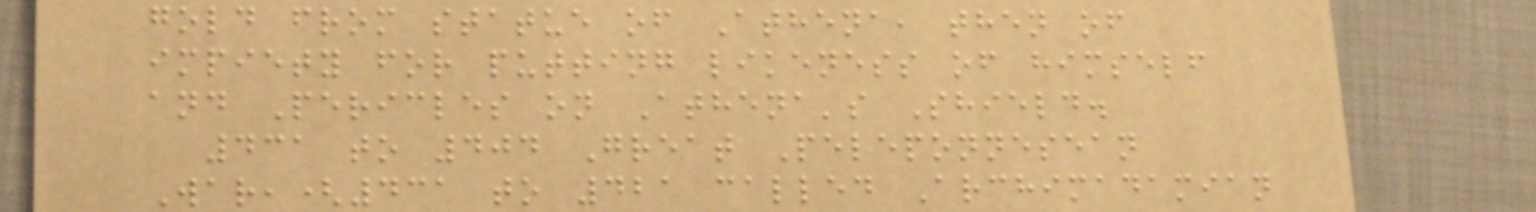gold from statue of Athena, then of
impiety for putting likeness of himself
and Pericles on Athena's Shield.
431 to 404 Great Peleponnesean
War,(431 to 421 called Archimadamian
